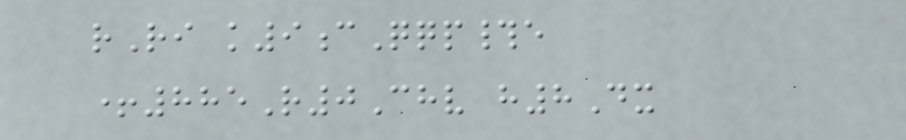rRi k9cQqp#e
+885R0Chv h8Dx
